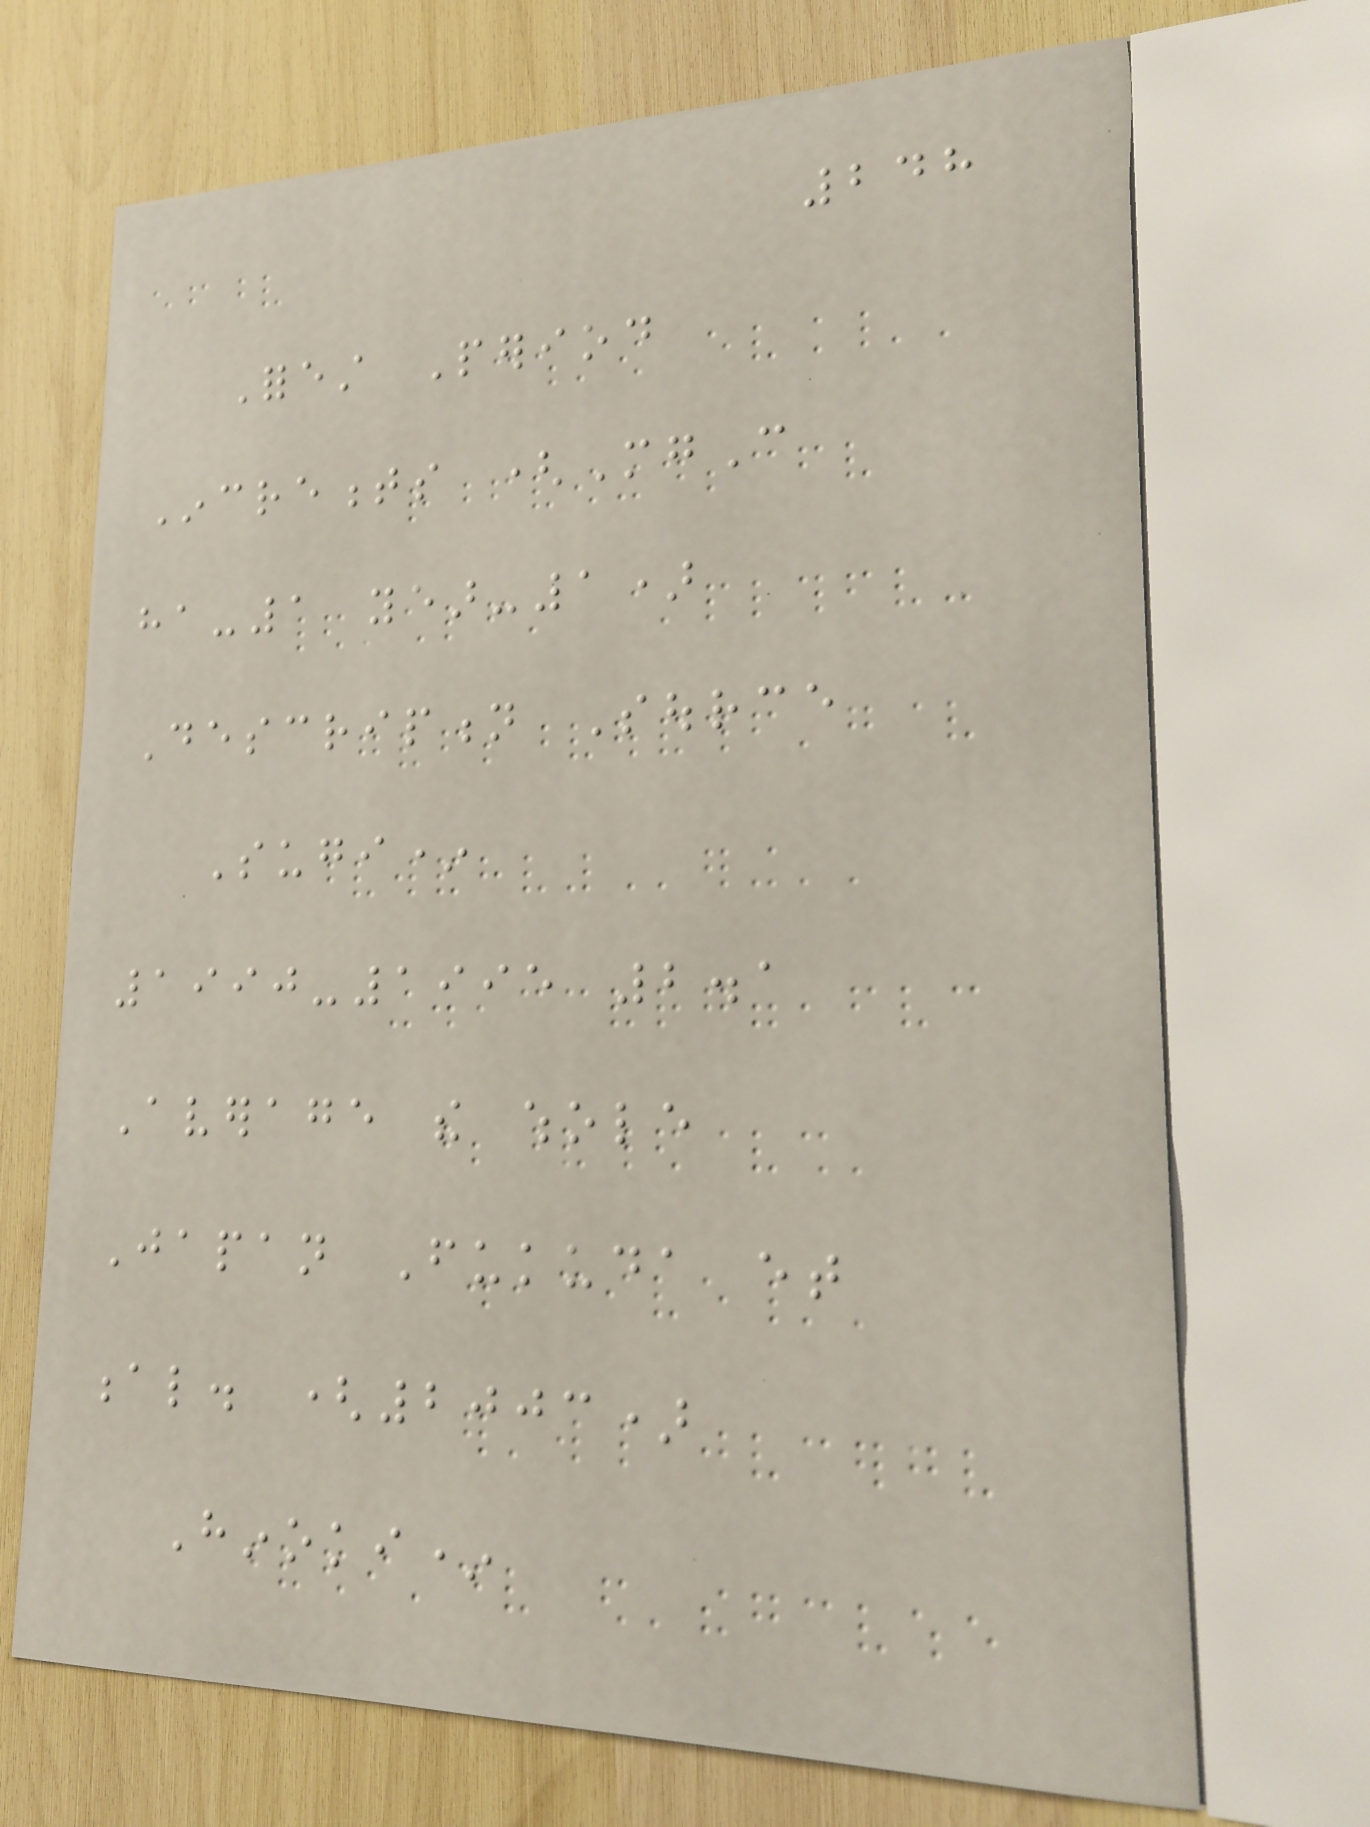248
Forest Period
Increments (MgC
ha-1 year-1)
Description Source
Sugi*
1990-1995 2.1
Average the whole
Japan Fukuda et
al. (2003)
Hinoki*
